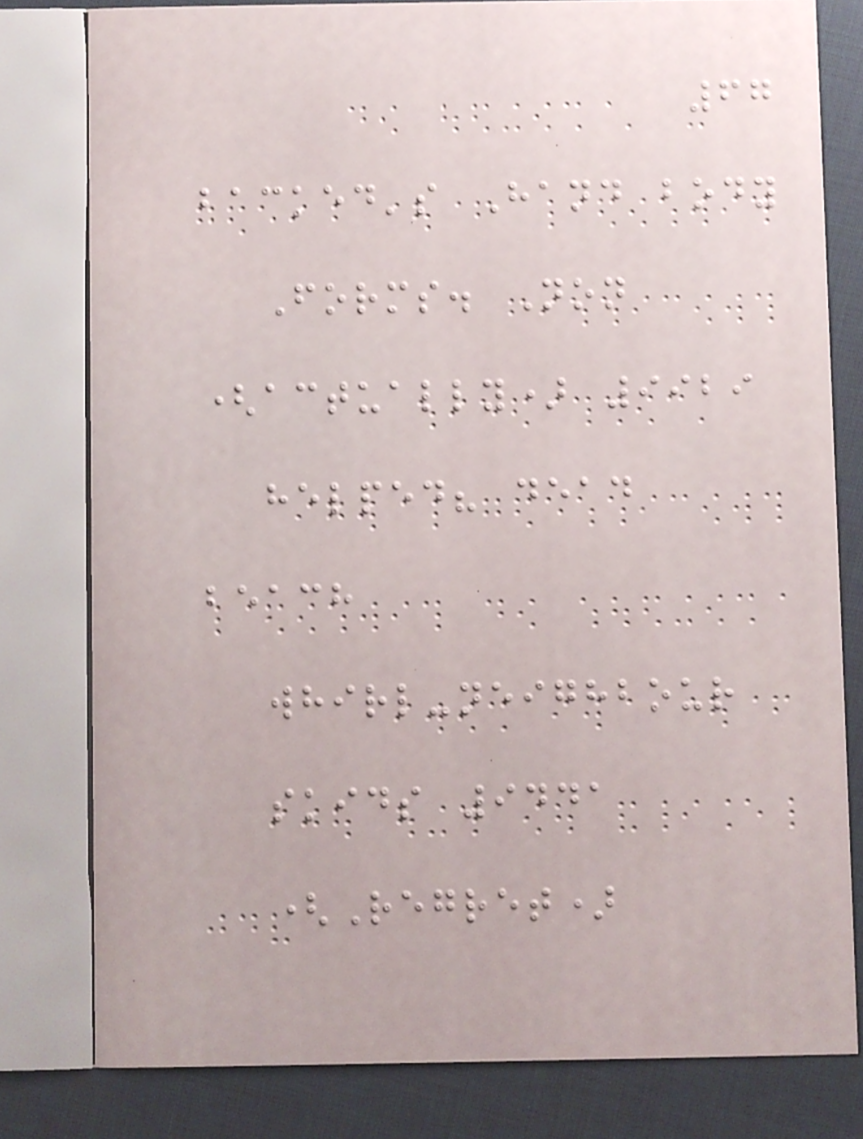67
backed's Hand body
Forms. Non
(actually) 9929
helped? dead
beach
whirl-neighbour
skids 9441
(Regret)
